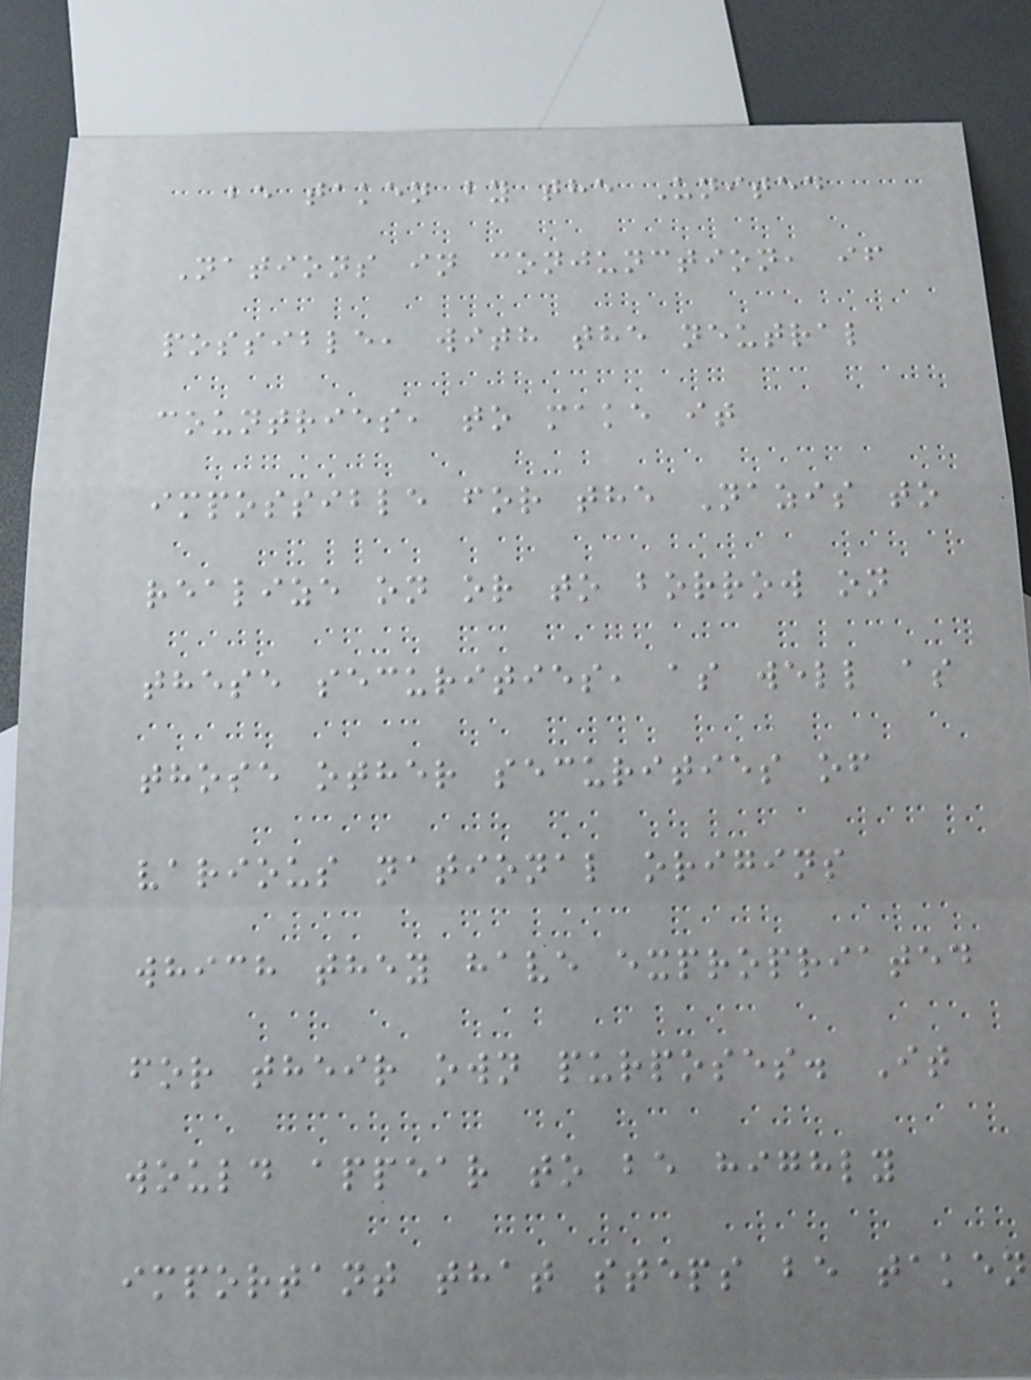be taken by the United
Nations in conjunction, if
possible, with the neutral
countries, to make it
impossible for the Nazis to
realize on or to borrow on
these securities, as well as
those other securities of
various national origins
which they have expropriated
for their own purposes. It
would appear to be highly
important that steps be taken
